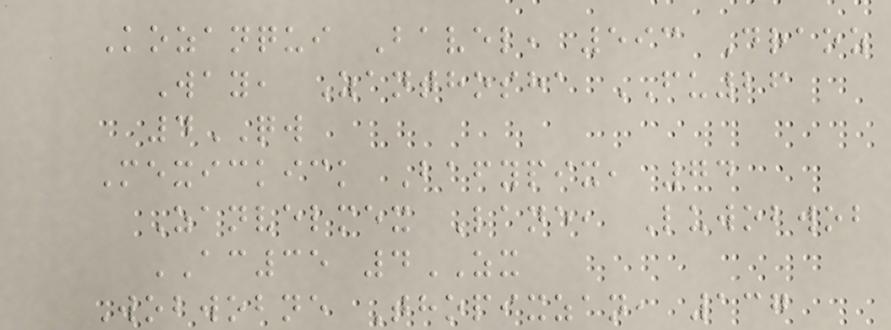Kozanqui Bavel, 593 Draoz
Way, Zanthosha FU26
4QW
Mexickick Bafypix, 74
Zanvelmex Lane, Luwobwob
AC35 4ZX
Wobwobne Thopixzan, 137
